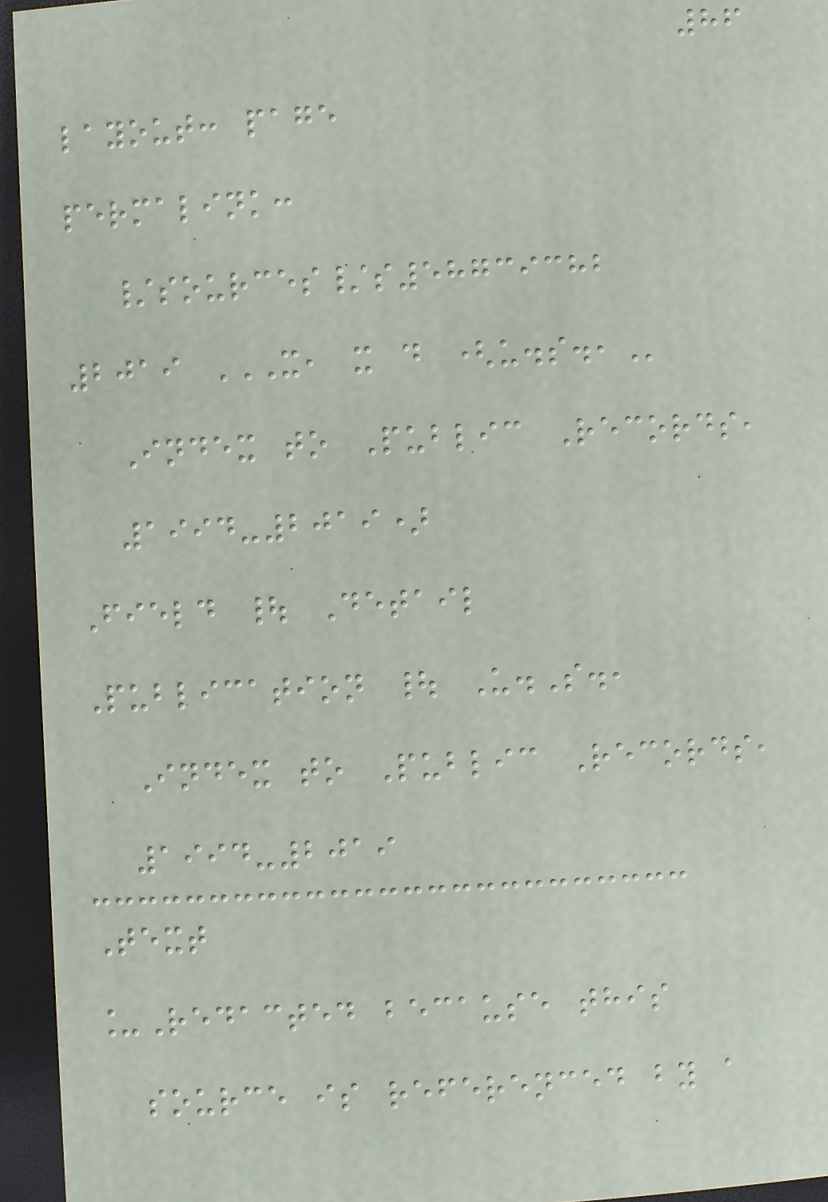86
layout: page
permalink:
/sources/s58739382
2019 X, X D (U.S.,
Index to Public Records,
1994-2019)
Field | Detail
Publication | U.S.,
Index to Public Records,
1994-2019
Text
_Redacted because this
source is referenced by a
